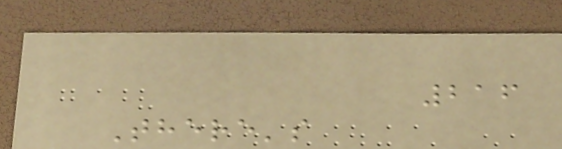216
There's
